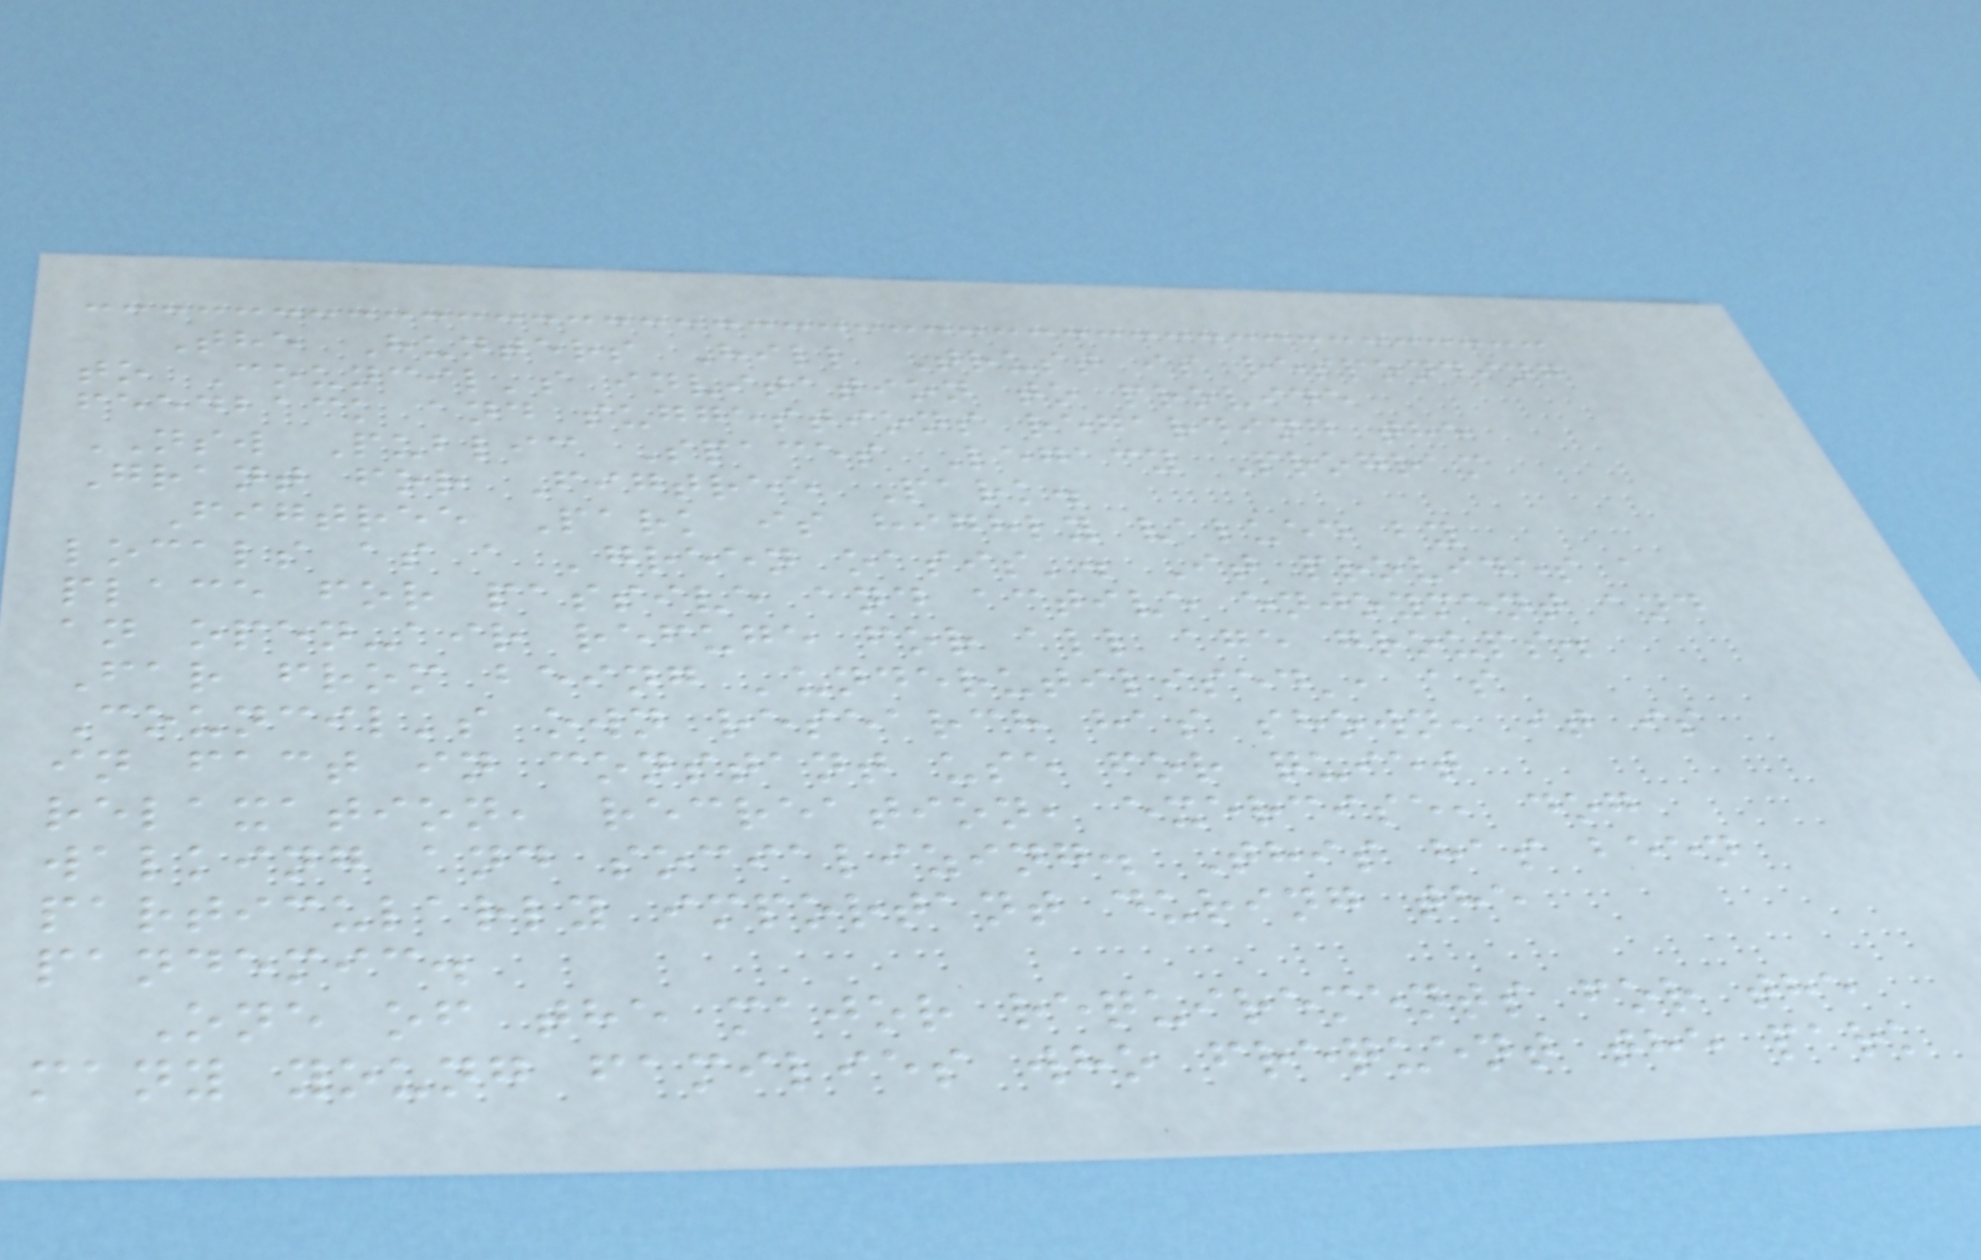The Hunters Hill Trust is responding
to Council's invitation to provide
feedback and suggestions regarding the
NSW Public Spaces Legacy Program
Grant for Figtree Park.
Figtree Park is highly valued by
locals as a 'green oasis'. It provides a
place for passive and active enjoyment and
an open-air refuge for all age groups.
Far from being 'underutilised', as
Council's own research has shown, it is
in fact in constant use for quiet
relaxation, recreation, exercise, dog
walking and socializing. This has been
particularly important during the
pandemic.
One of the major requirements for the
many young families who frequent the park
